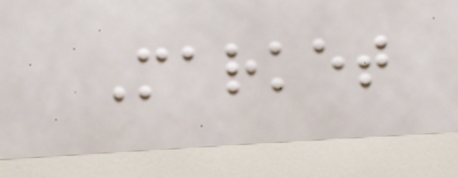Market
